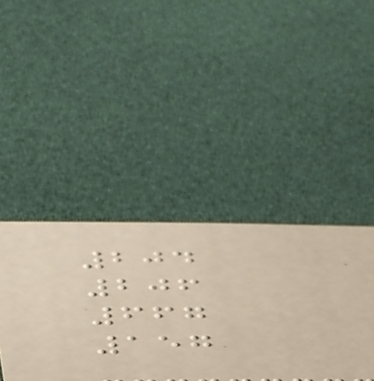204
206
667
157
